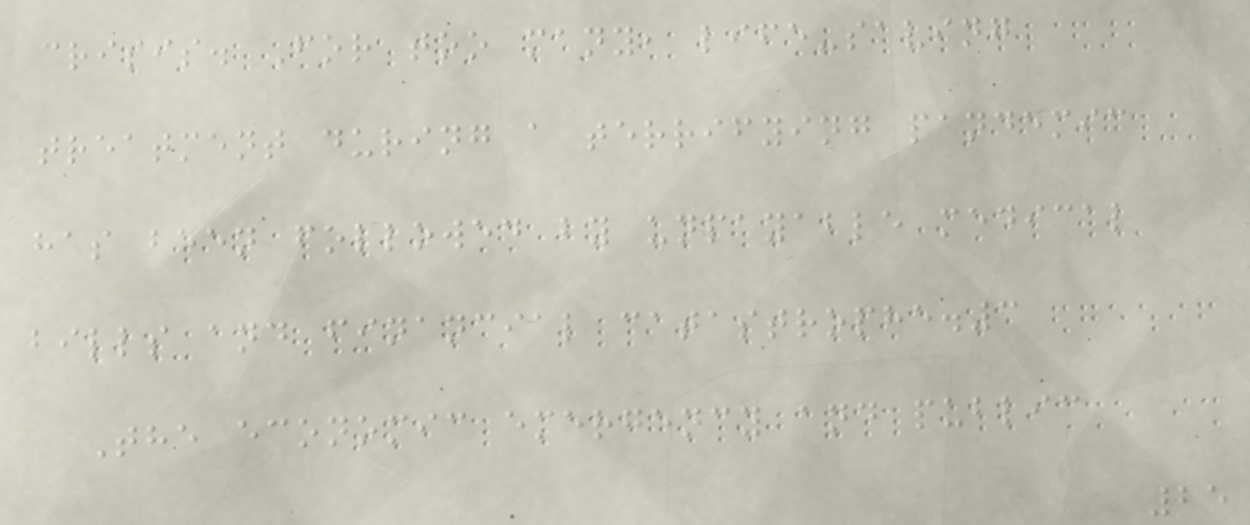crisis. For too many, life-saving
treatment during a terrifying pandemic
has been followed by unpayable medical
bills and financial catastrophe.3
The economic emergency and public
25
